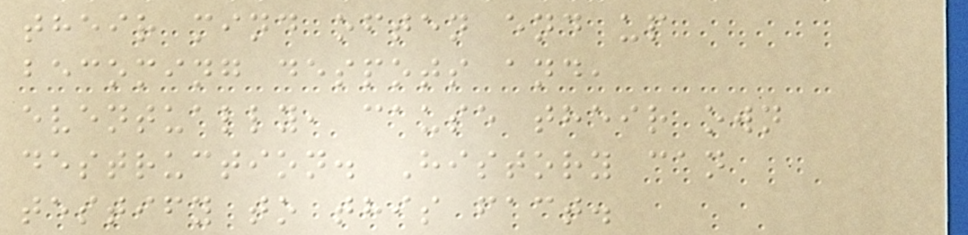their mind often end up
becoming despots and,
eventually, cause their own
destruction. History can
testify to this fact.
